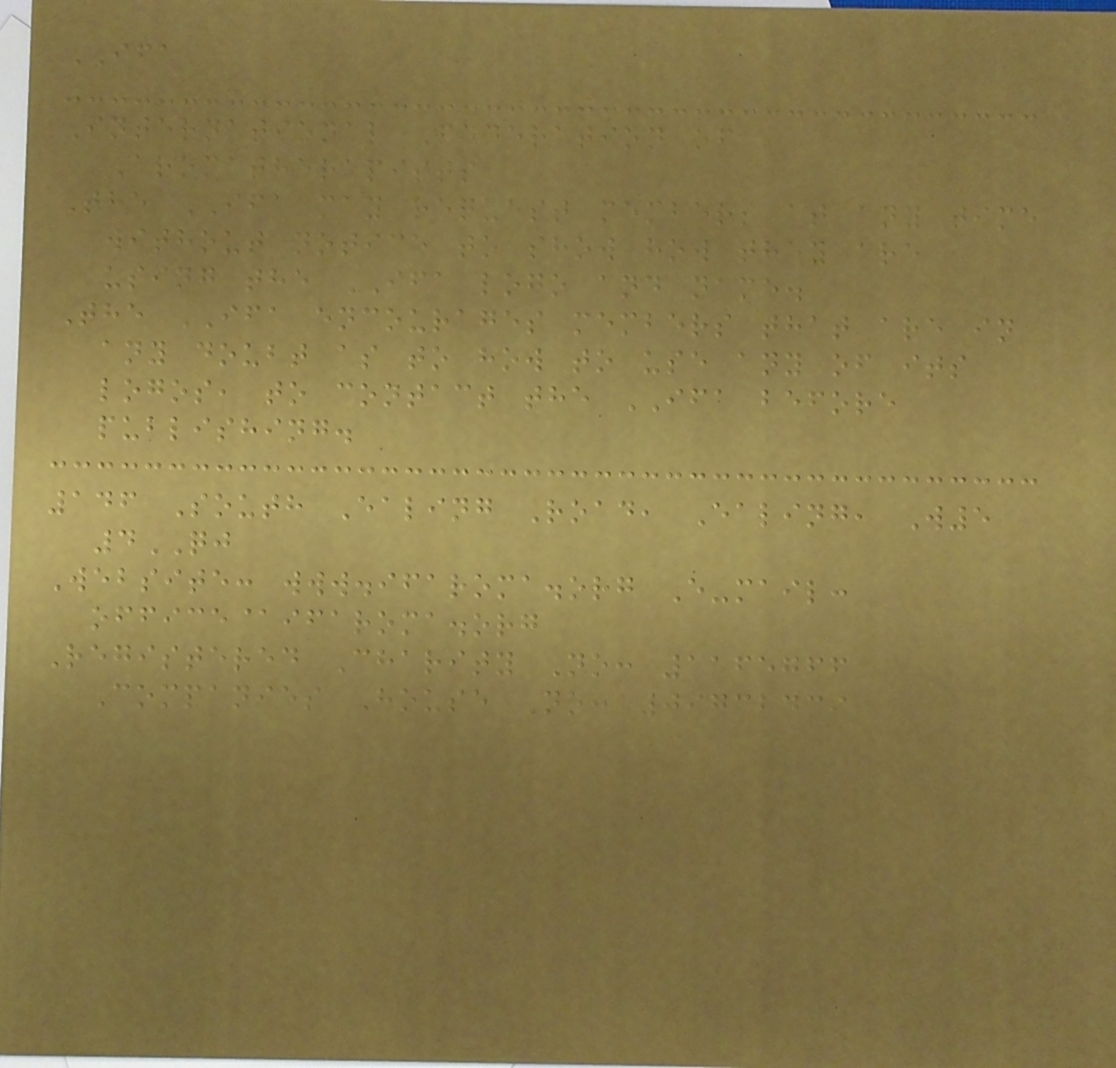IFA
International Federation of
Aromatherapists
The IFA may request members at any time
without notice to show how they are
using the IFA logo and name.
The IFA encourages members that are in
any doubt as to how to use any of its
logos, to contact the IFA before
publishing.
146 South Ealing Road, Ealing, W5
4QJ
Website: www.ifaroma.org E-mail:
office@ifaroma.org
Registered Charity No: 1165766
Companies House No: 09732439
